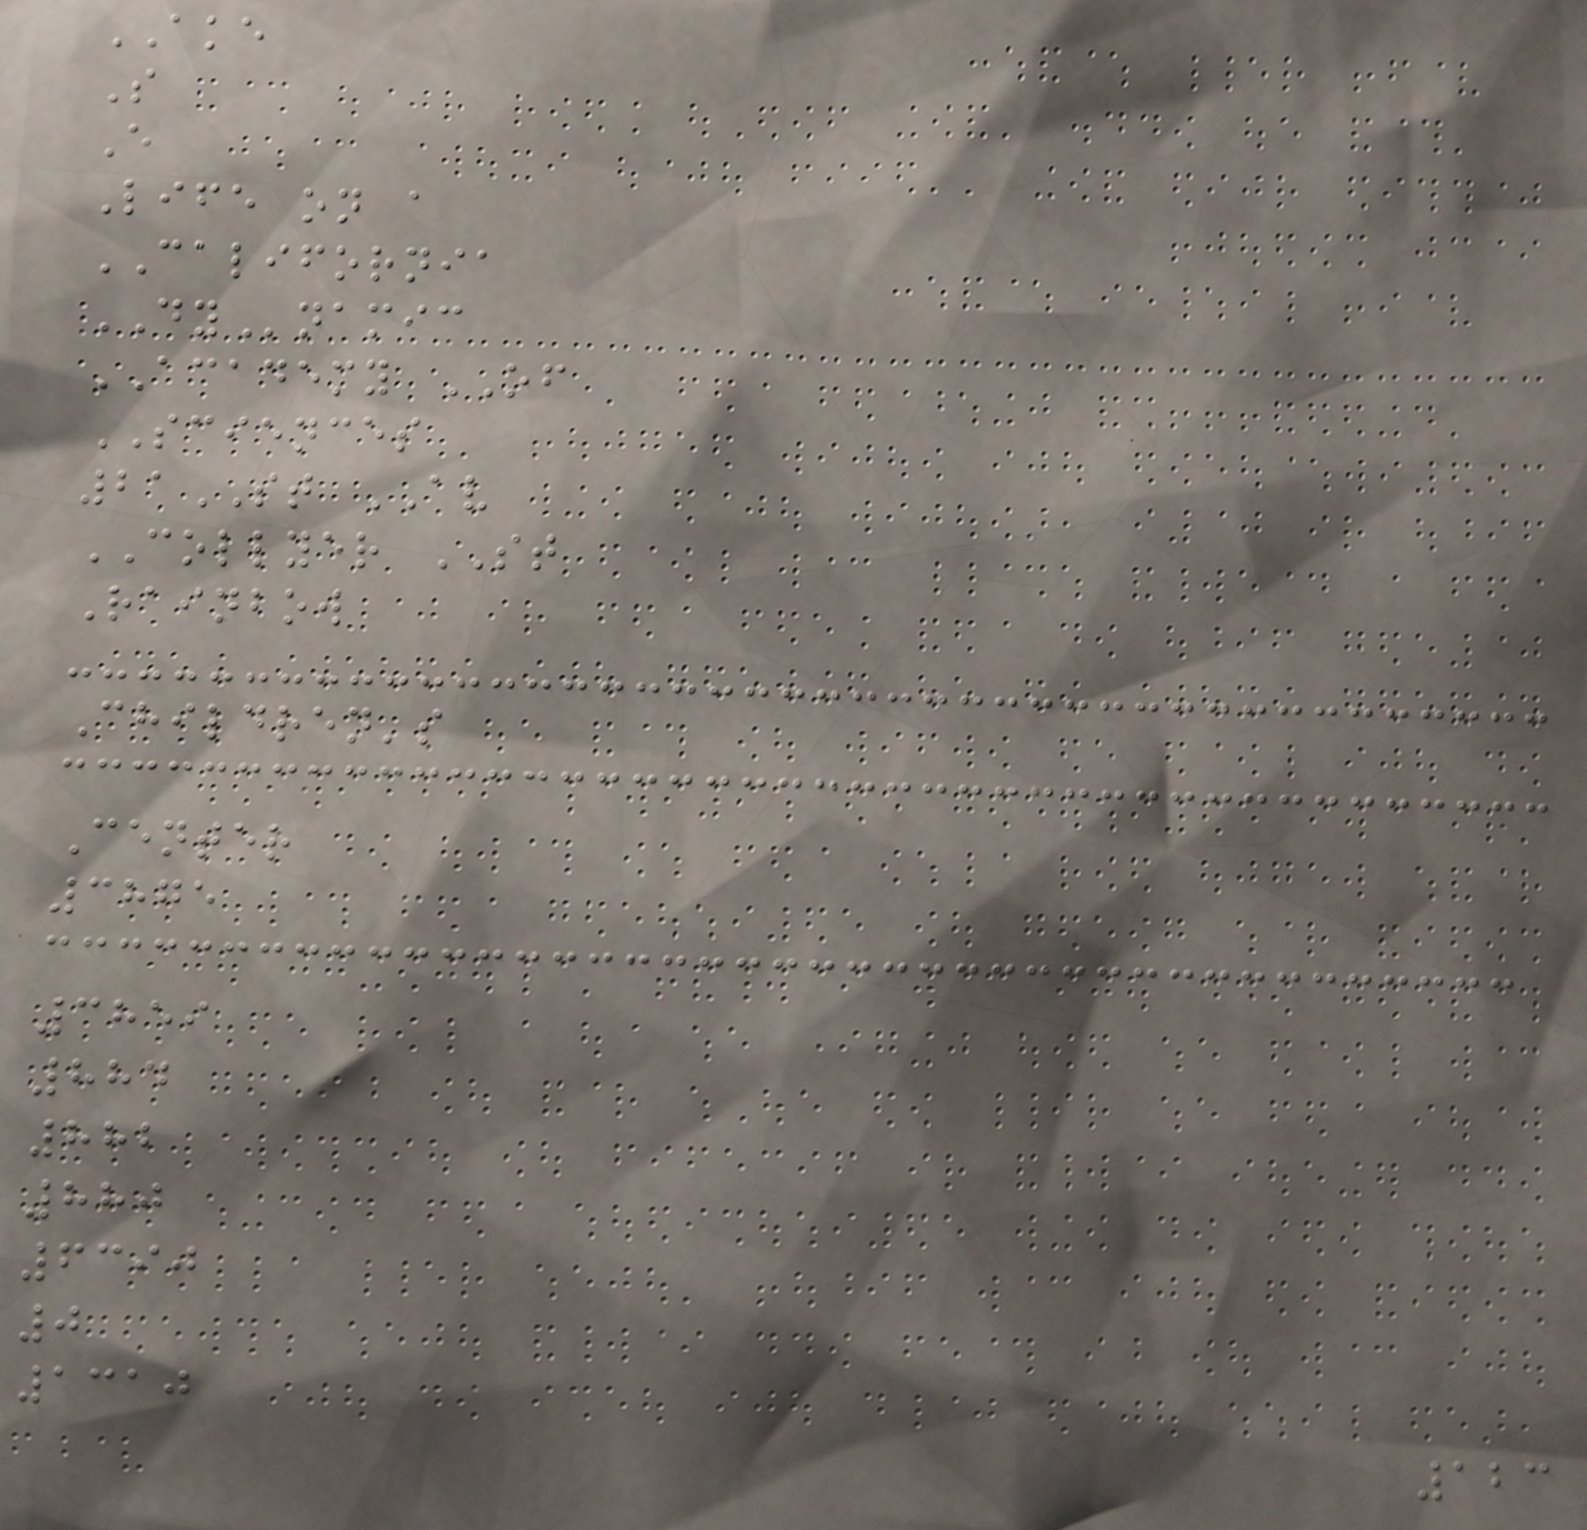AKE
S
E
Life on a
CALIFORNIA
DYnamic
ACADEMY OF
SCIENCES
21ST AV
COLLYER ST
Rainbow
Children's
Center
3875
3859
884
882
880
6390
0
1310
123
